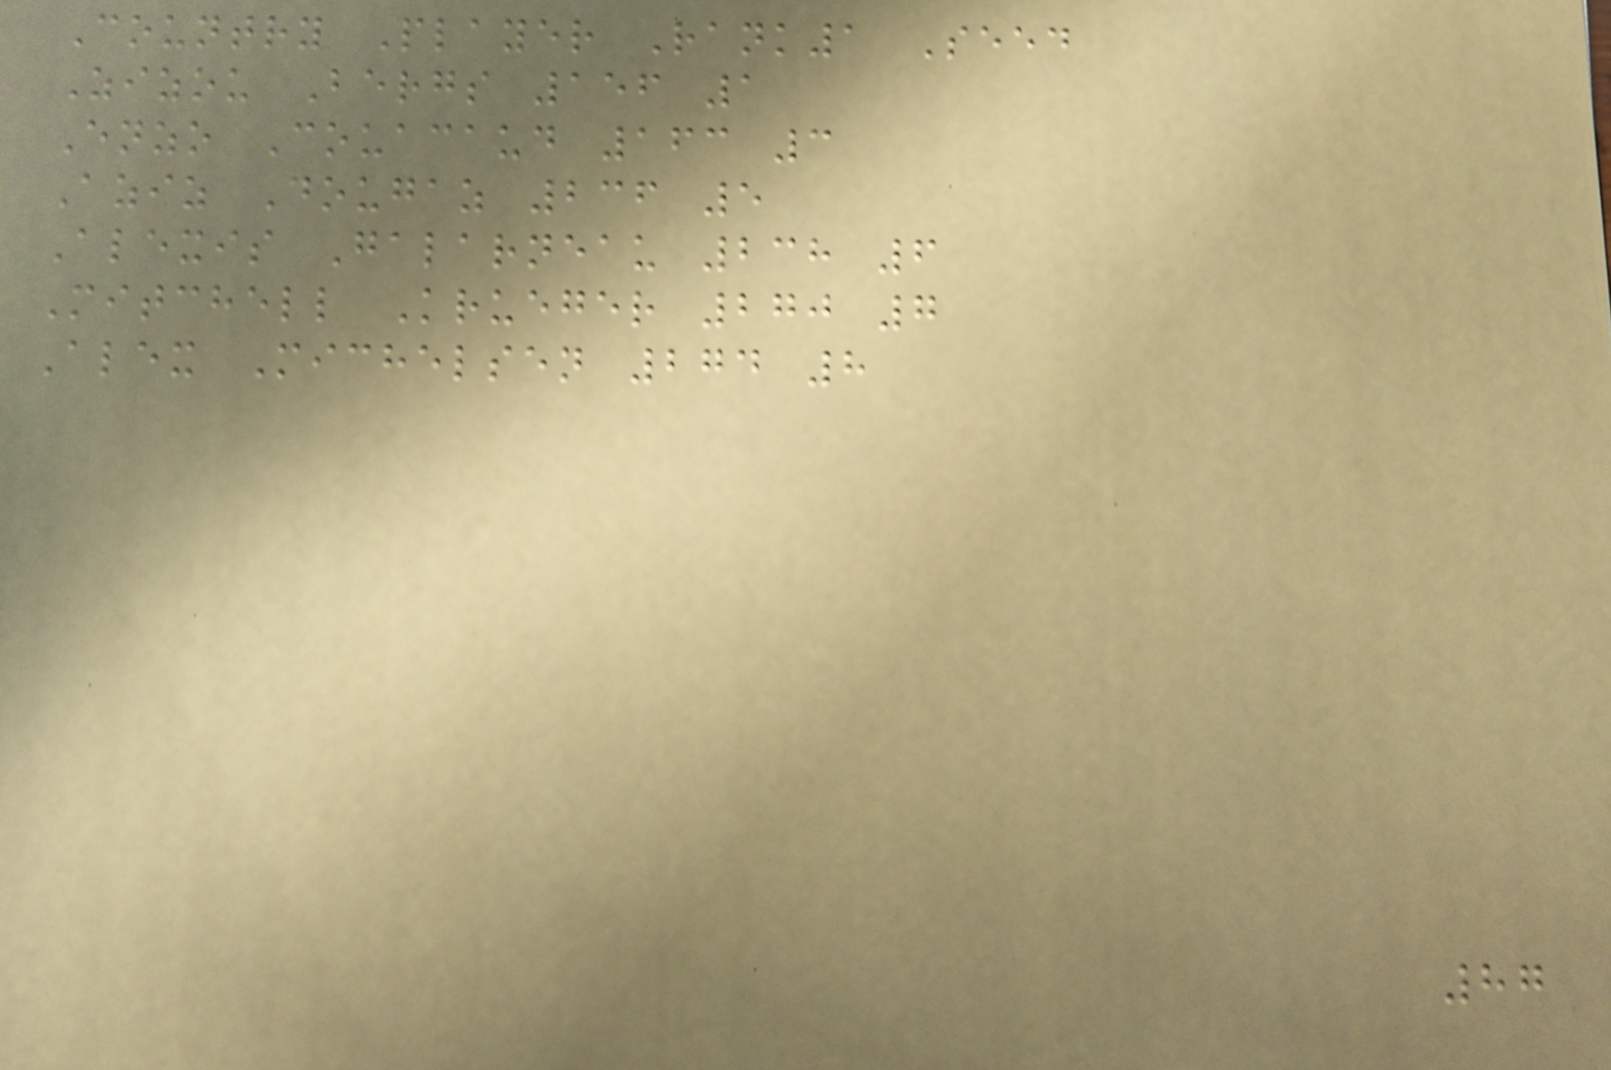Country Player Rank1 Seed
Zizou Bergs 156 1
Enzo Couacaud 163 3
Aziz Dougaz 236 5
Alexis Galarneau 238 6
Mitchell Krueger 270 7
Alex Michelsen 274 8
87
